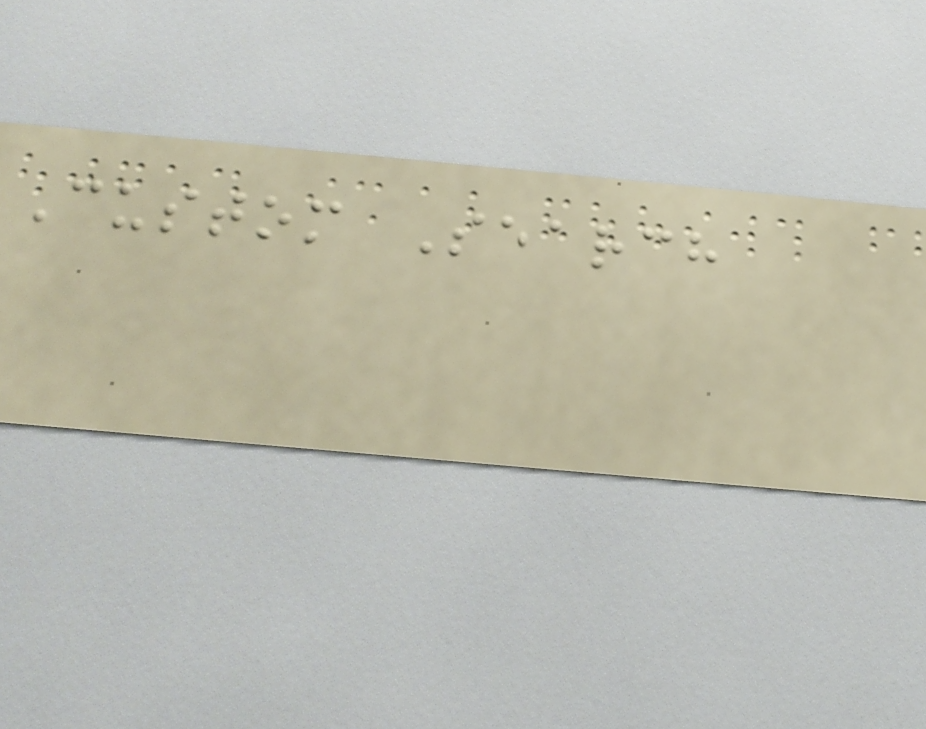Custom Search
